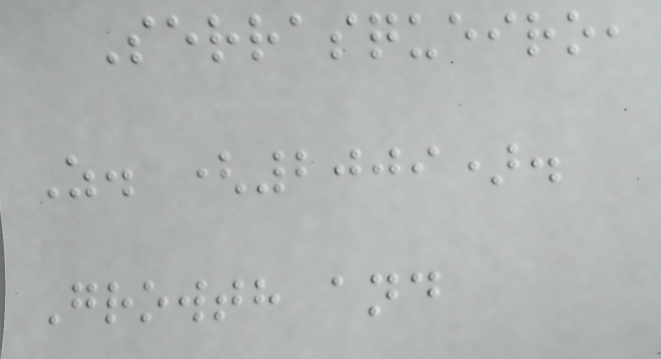Serrasqueiro,
Z. (2009).
Growth and
